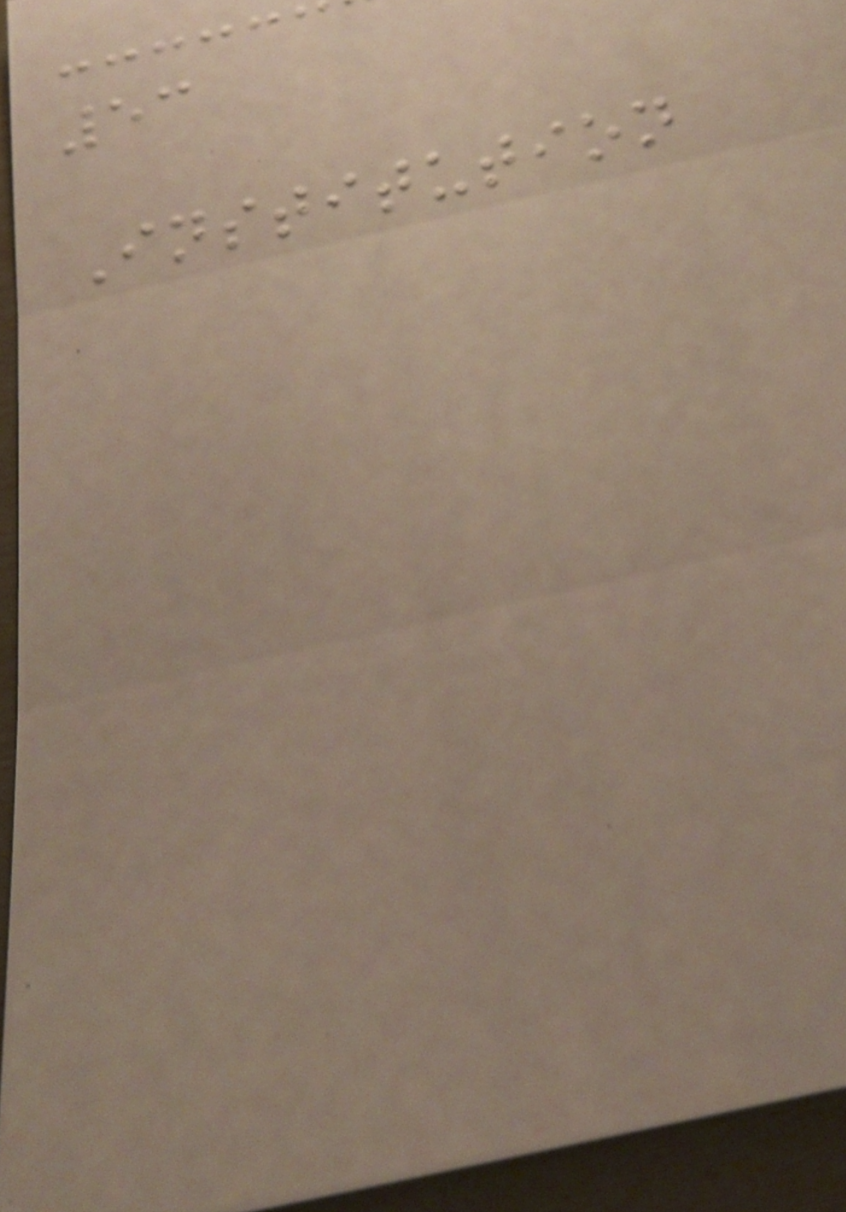53
Institution
